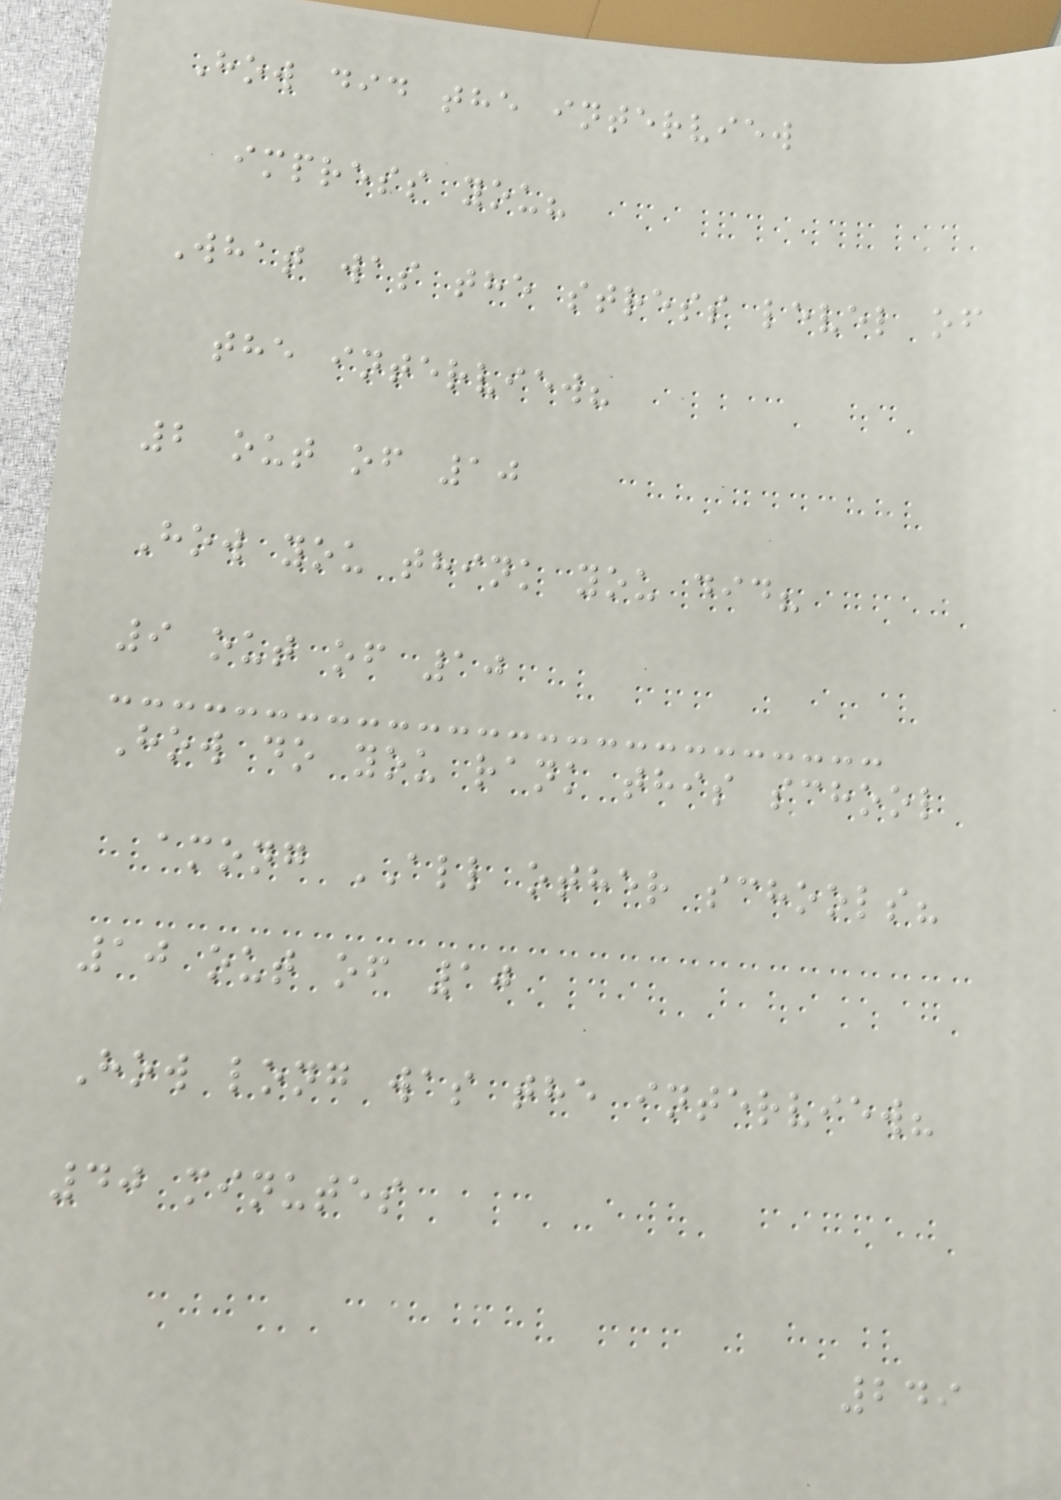How did the interview
impress you?
What was the stress level of
the interview?
2 out of 10
How you think you did?
9 out of 10
How do you rank this school
among ALL other schools?
10 out of 10
How long was the interview?
40 minutes
249
